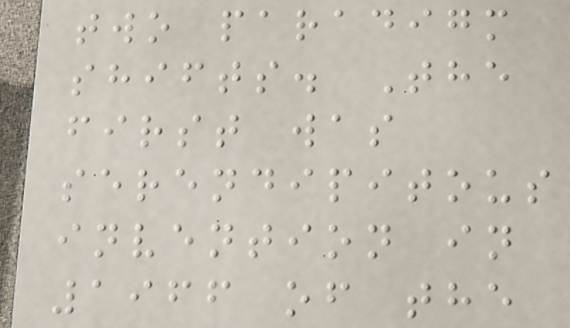two paradigm
shifts. The
first was
serendipitous
invention in
1966 of the
